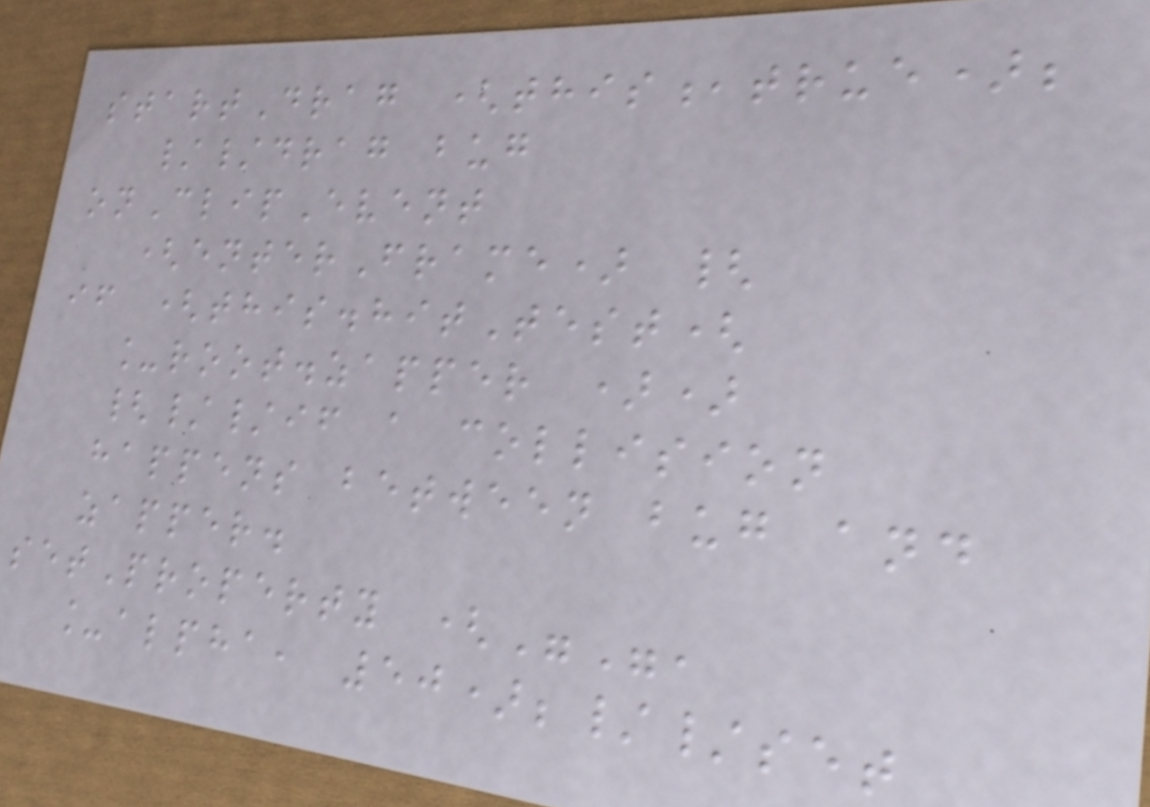startDrag (this,true);
//drag bug
onClipEvent
(enterFrame) {
if (this.hitTest(
_root.zapper ))
{//if a collision
happens between bug and
zapper.
setProperty ("",
_alpha, 50);//set
